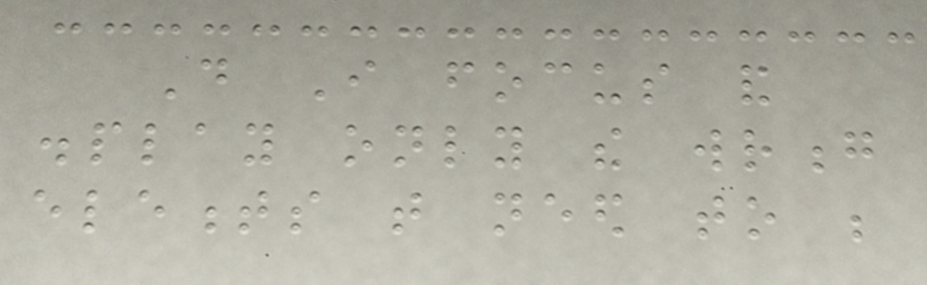Do I focus and
display only the wrong
elements that need to be
